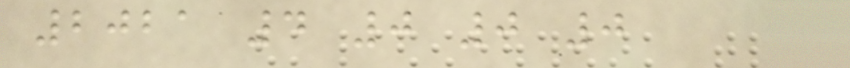2021 4 0 0 0
